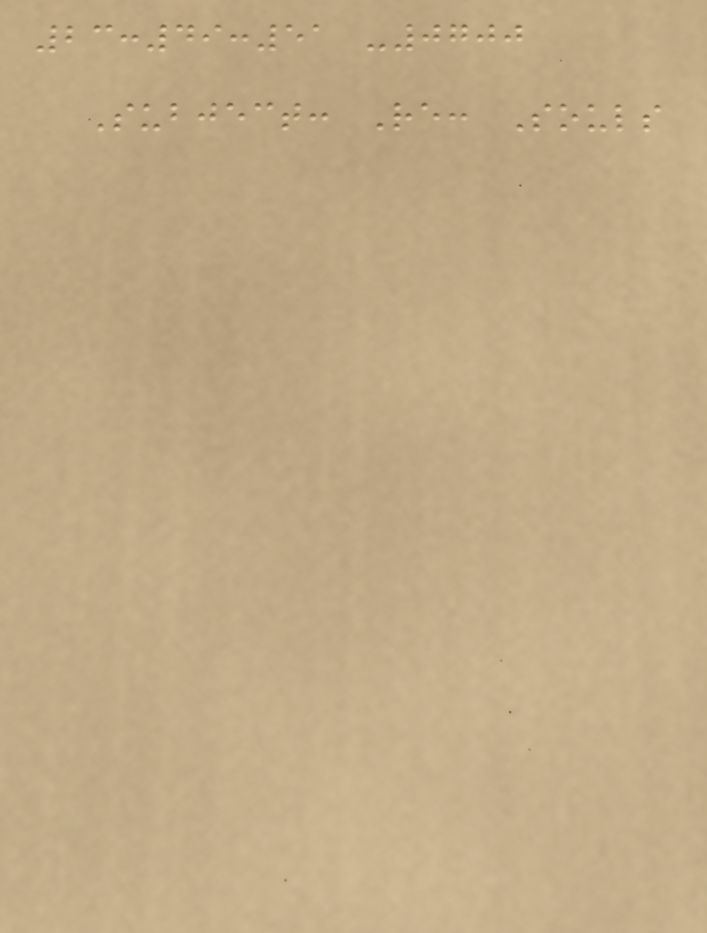23:49:51 -0700
Subject: Re: Souls
